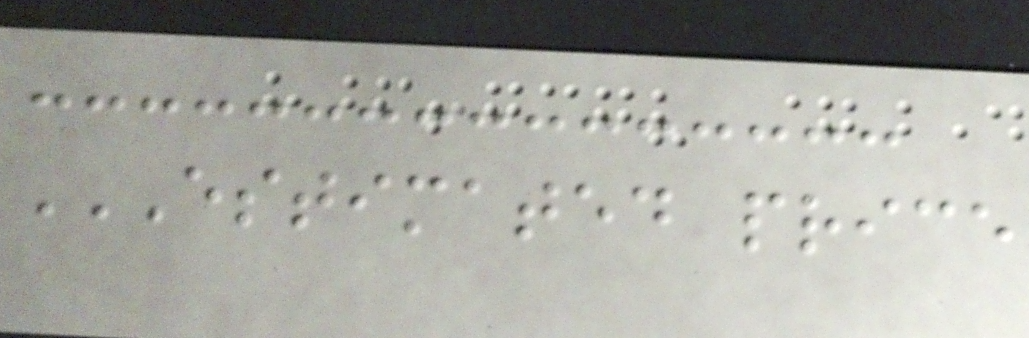ESTIMATED PRICE
